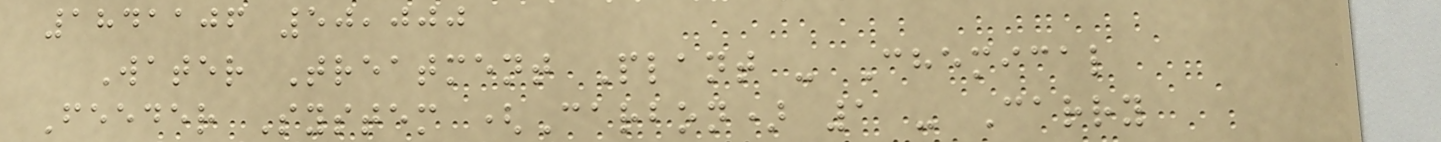1841106 50,000
Water Treatment Plant - Chemical
Feeder System (Carbon) 1 - Carry
